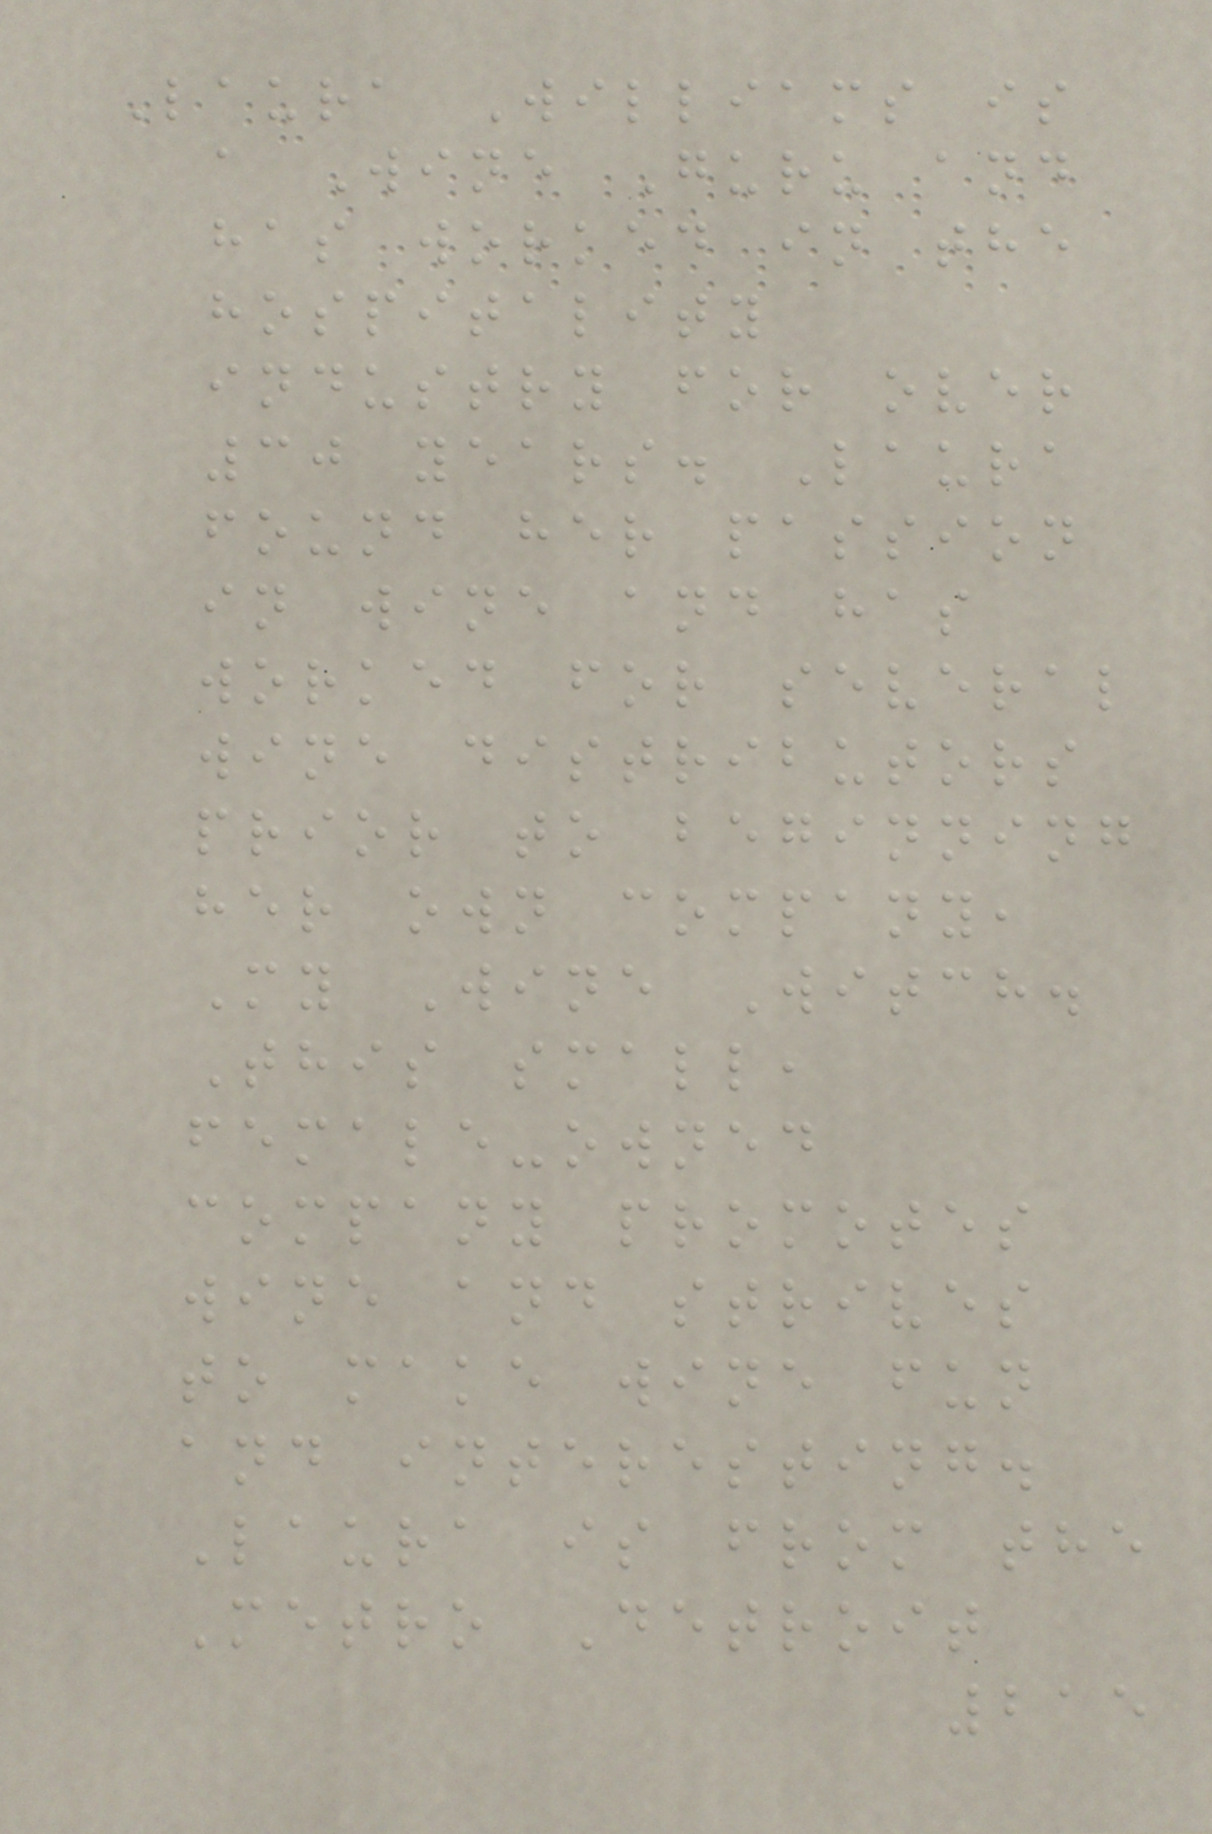Laura Williams is
a Wine Guru and
has worked in the
hospitality
industry for over
30 years. Laura
found her passion
in wine and has
worked for several
wine distributors
prior to beginning
her own company,
My Wine Witch.
This small,
female-owned
company promotes
wine and strives
to make wine fun
and interesting.
Laura is from the
Metro Detroit
215
